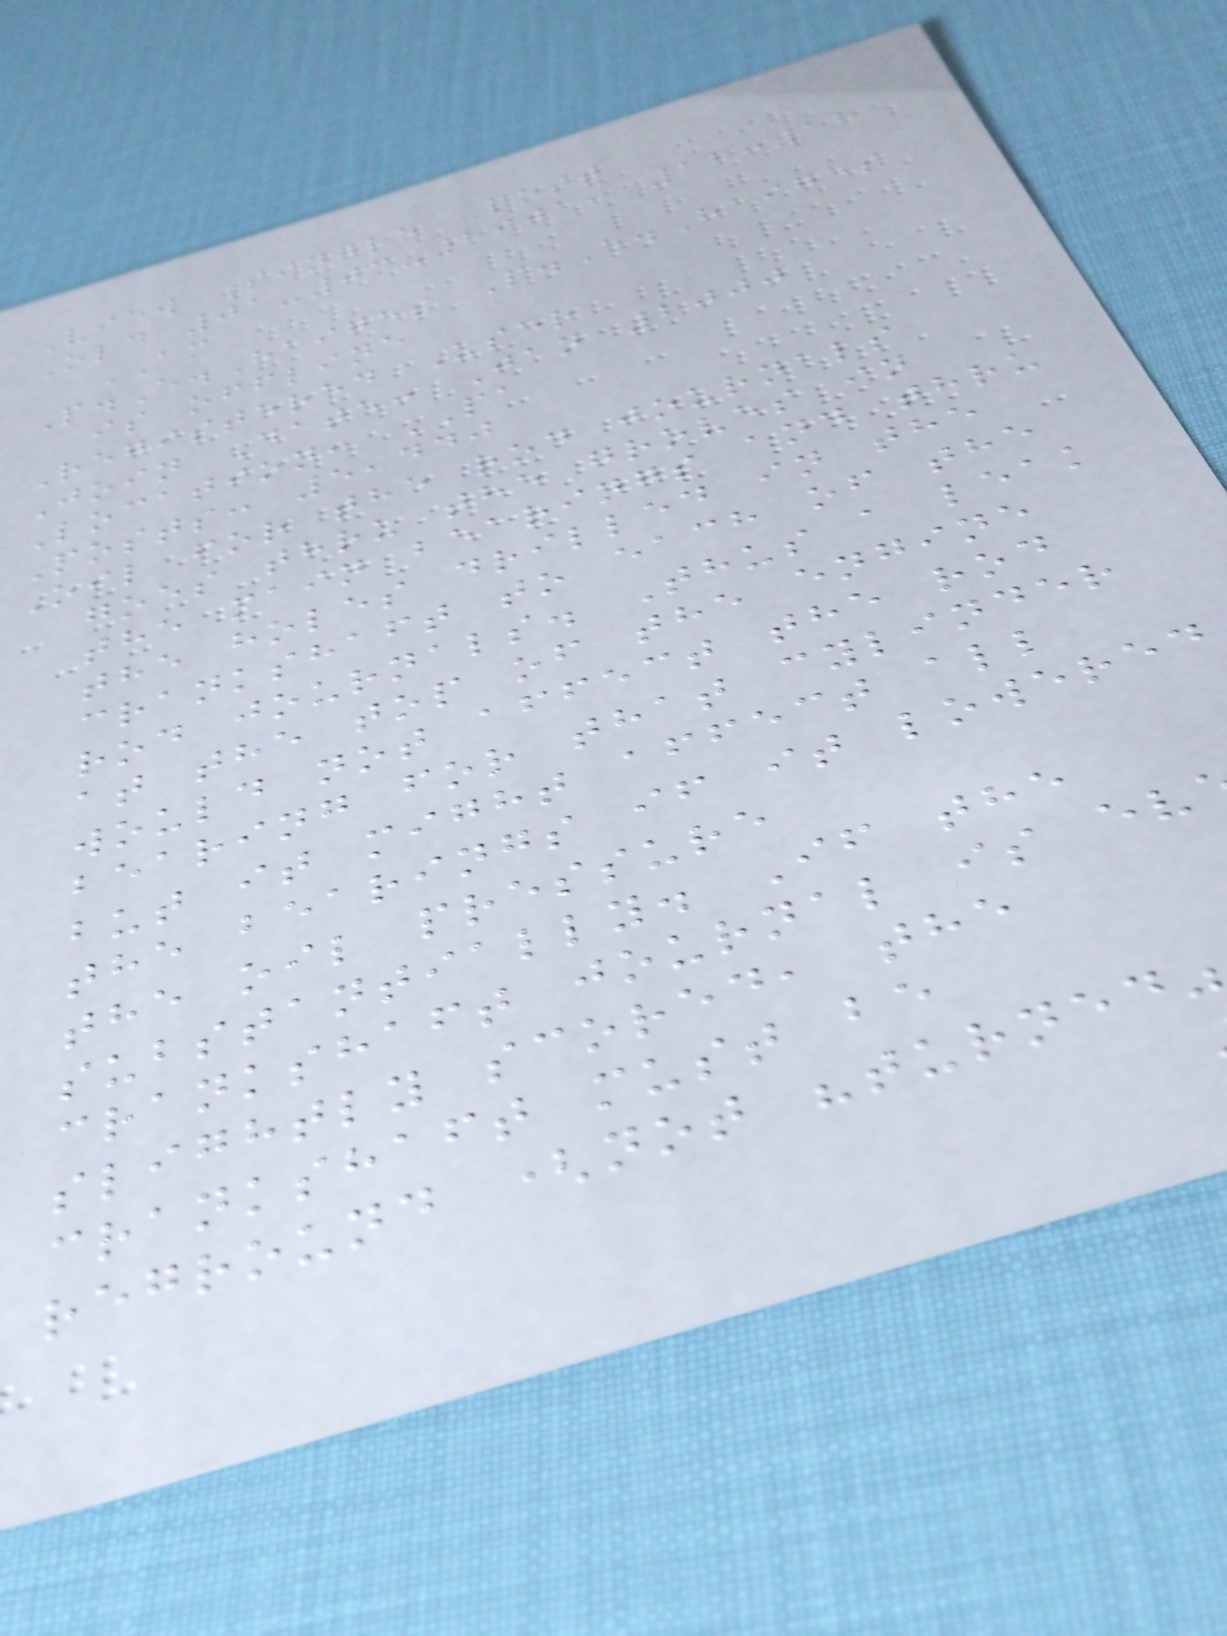View Single Post
Old 01-03-2001, 12:12
AM
P.E.Haiges P.E.Haiges
is offline
Registered User
Join Date: Jan 2000
Location: PA
Posts: 5,440
Oil for the rod journals
goes thru the groves in
the main bearings and thru
the holes drilled in the
crankshaft to each of the
rod journals. Thus a leak
at the top of the engine
would not affect the rod
bearing for that cylinder
but it might affect all
the bearings if it lowered
the oil pressure
substantially. If the
crankshaft journal is ev
slightly scored, the
crankshaft must be
reground (not "turned"
